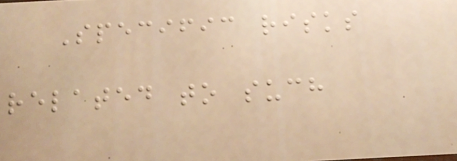Specific risks
related to such
